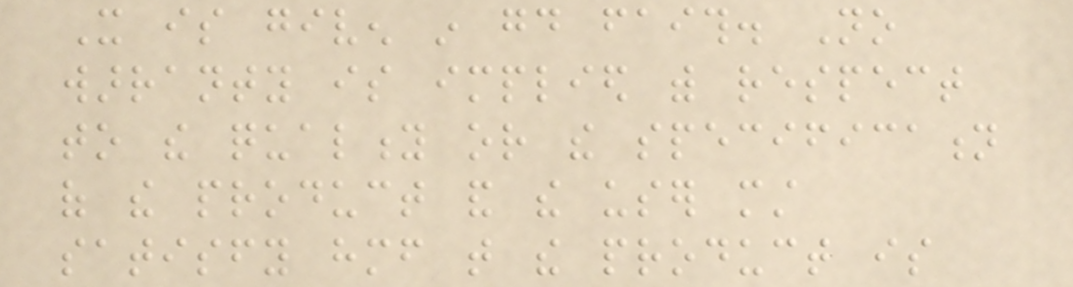It is given in good faith. No
warranty is implied with respect
to the quality or the specification
of the product and the user must
satisfy himself that the product is
